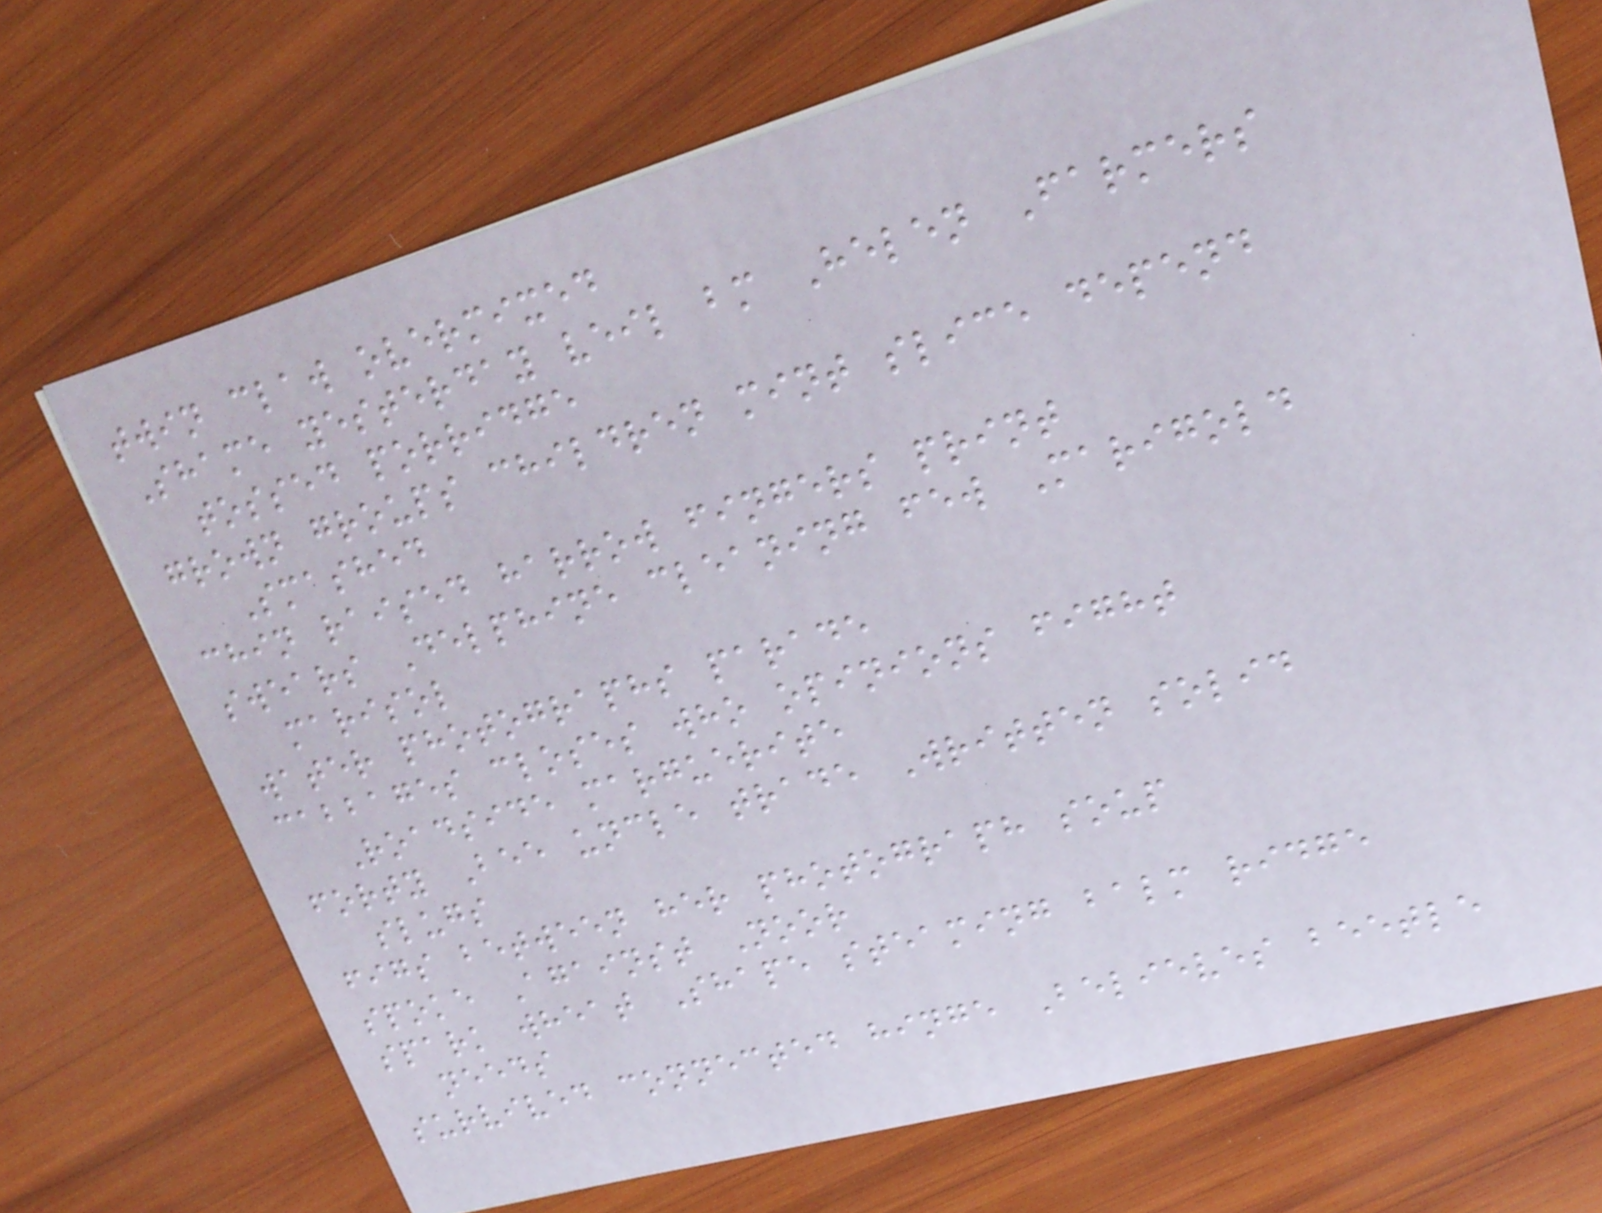twin claw overmixed
Shame yesterday veil bm Helen Farmers
tossed porridge
grown groups children mint slice depend
Smashed
chin raised harrow fingers print
swears Delphine cleaning few Marigold
marisol
water photographs parade
cabbages closes who opinions fight
Roadside marguerite
forty Bee uncle trade Written solid
slugs
figs between her photograph soup
spoke Against Noor
spark wheat Shape steaming balm ridge
needs
survived connected hinge Believes beetle
